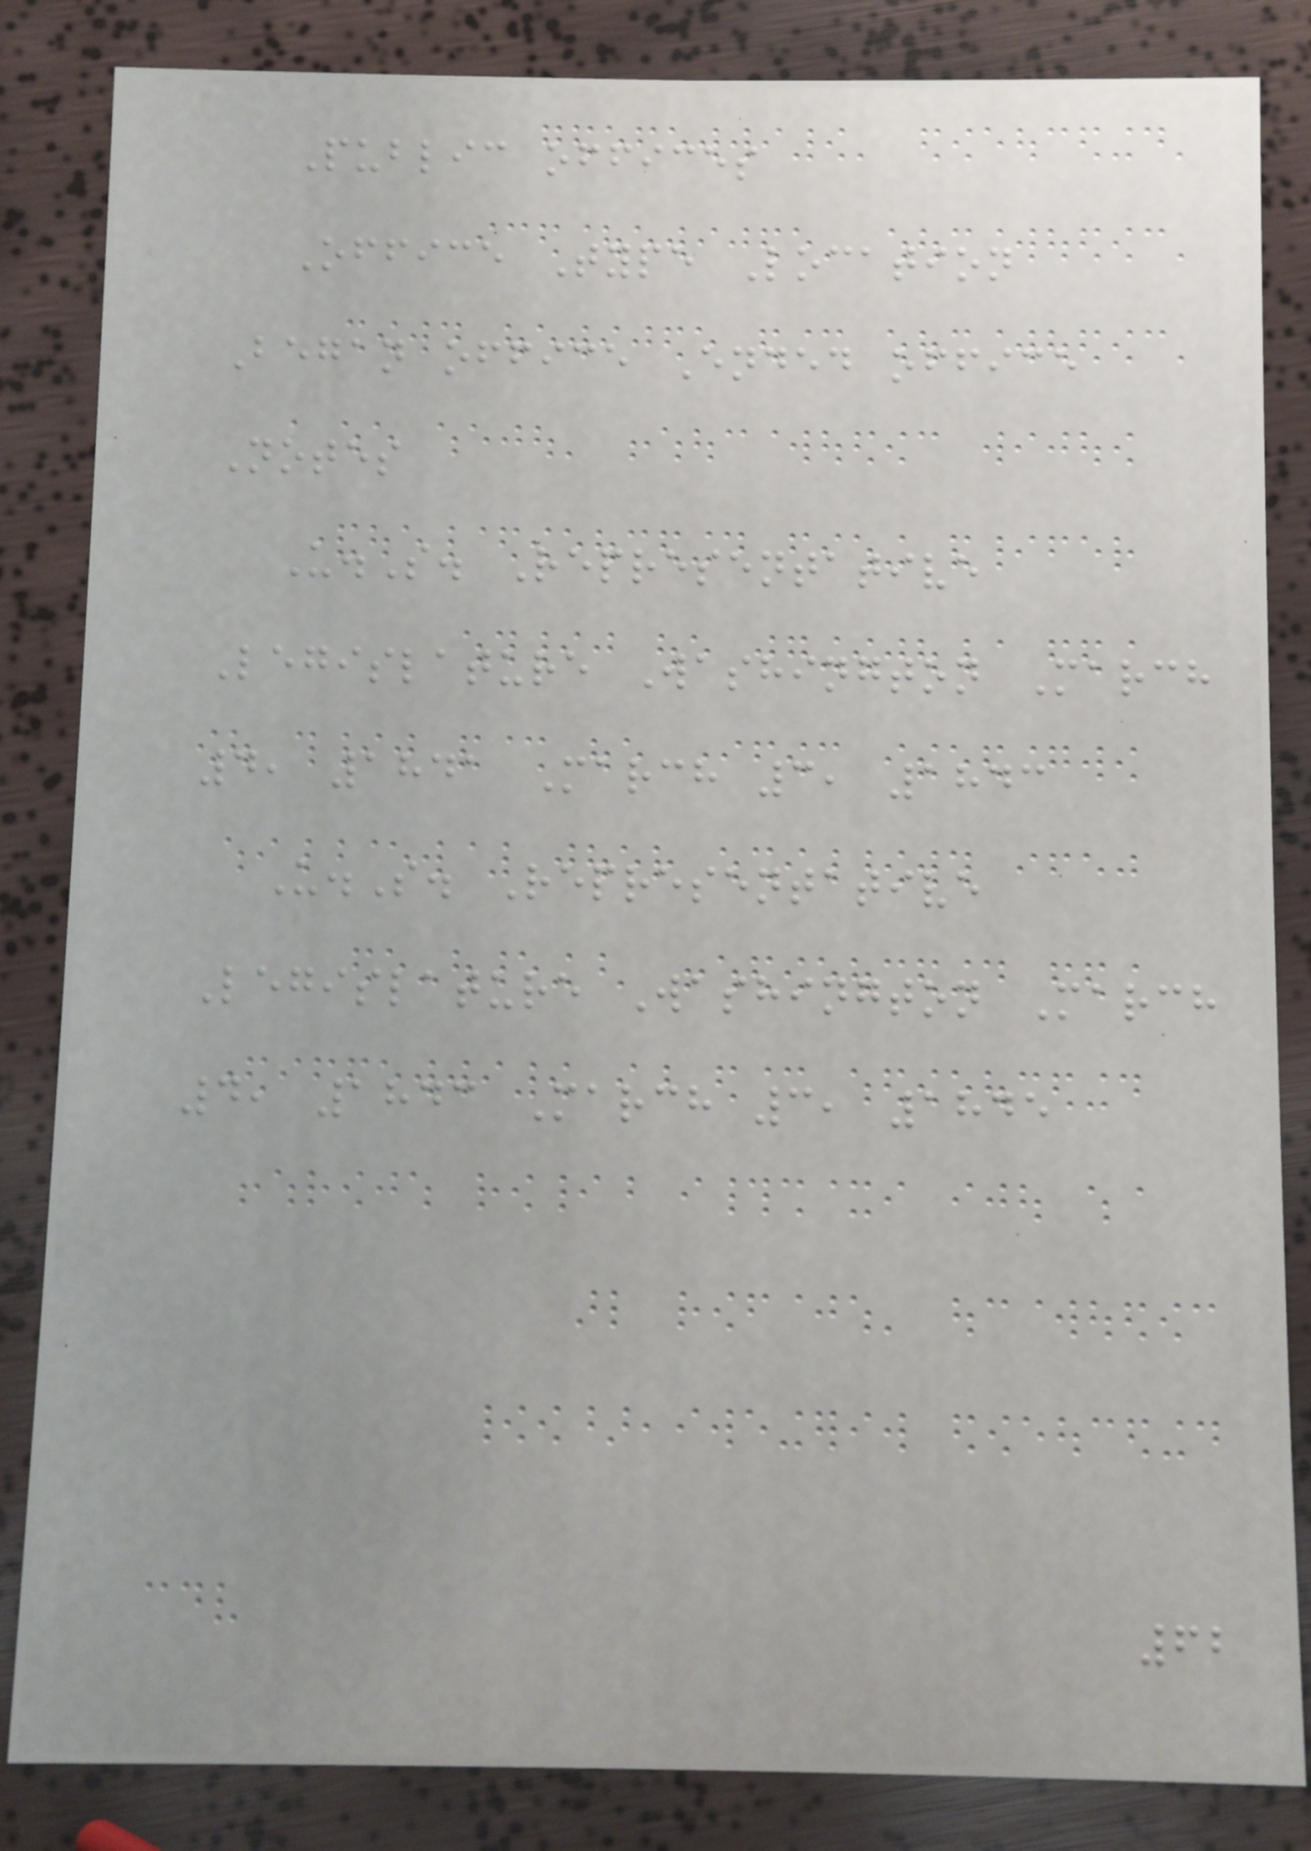Public offices
Office Type Location
Began office Ended office
Notes
U.S. Representative
Legislature Washington March
4, 1841 March 3, 1843
U.S. Representative
Legislature Washington March
4, 1843 March 3, 1845
62
